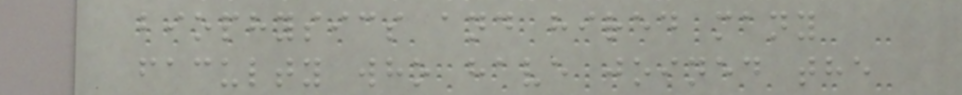biophysics and hired many
faculty who have joined the
